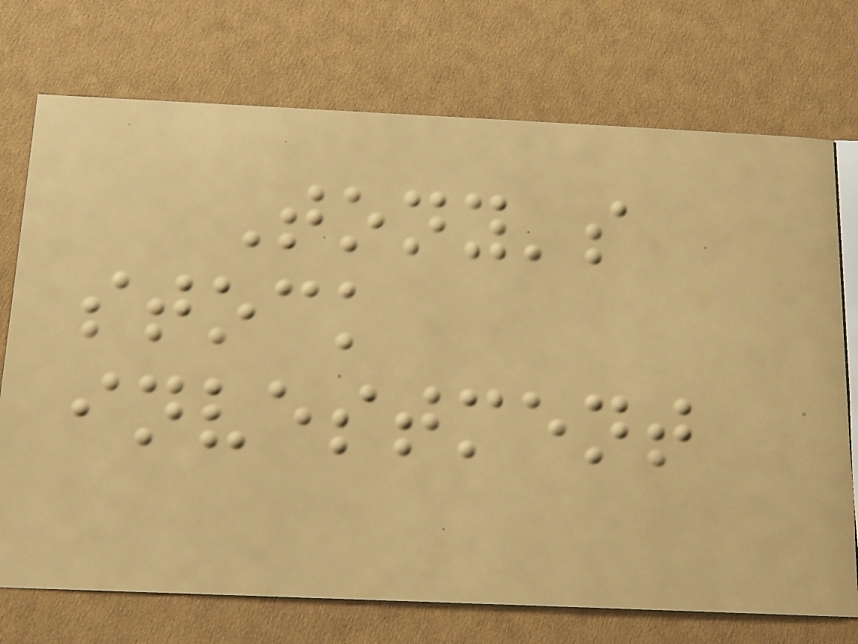Tony's
stock
investment
